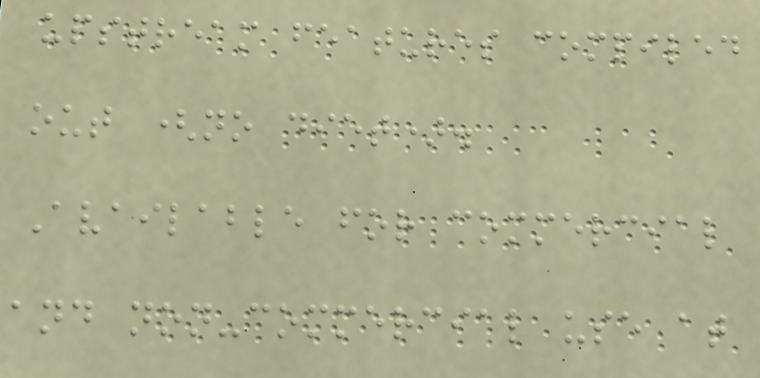upstream features compiled
out (no diet).
Available for commercial
and non-commercial use at
